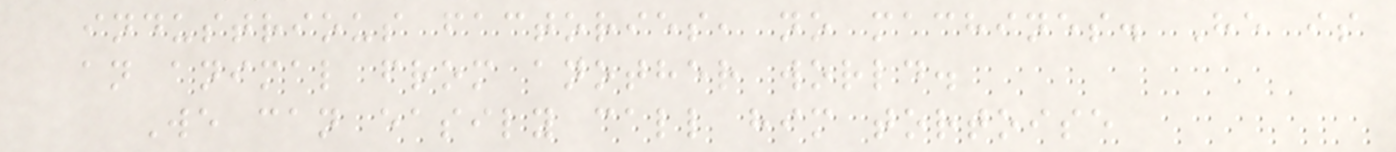industrious factories, no machines. He is
an animal from another world.
We can easily call him tortoise
